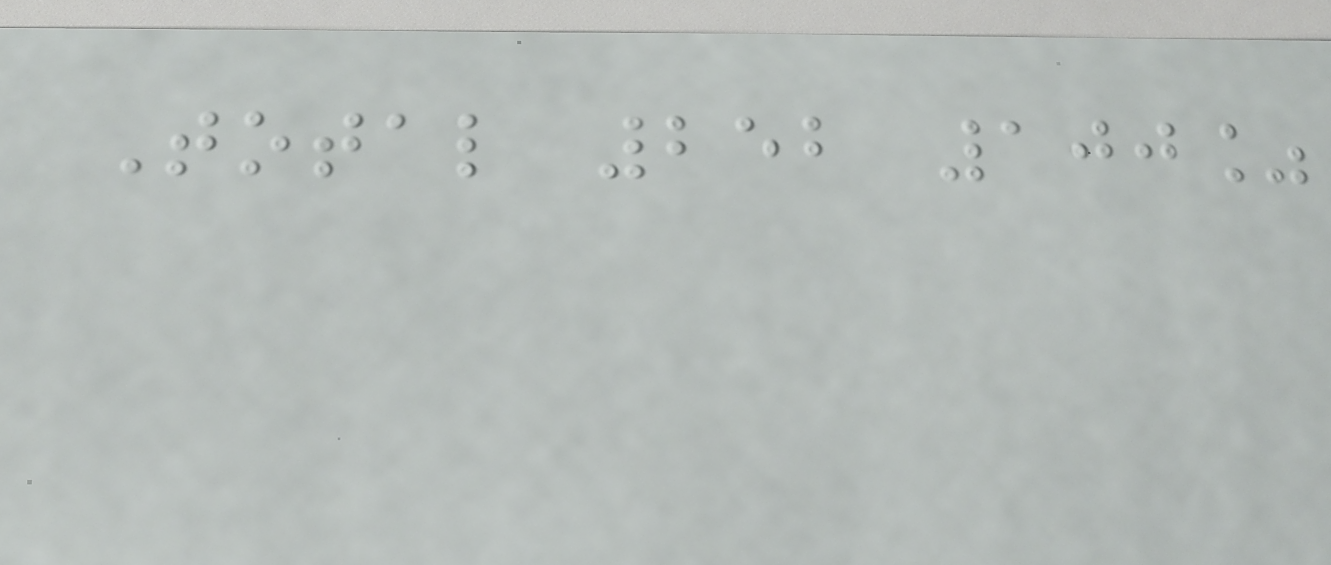Total 252 100%
